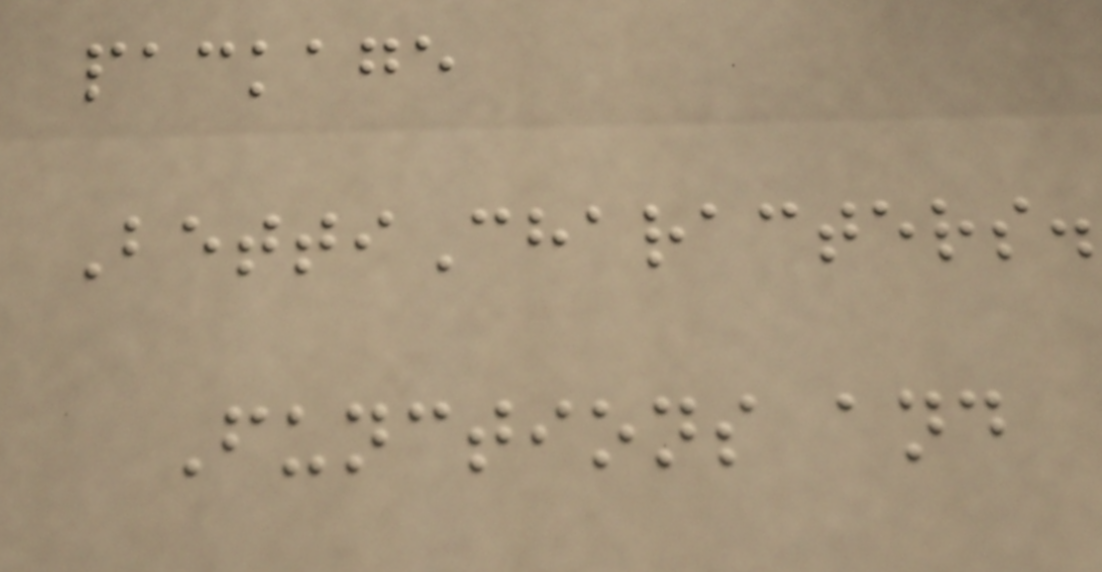package
BettiCharacters.
Functions and
